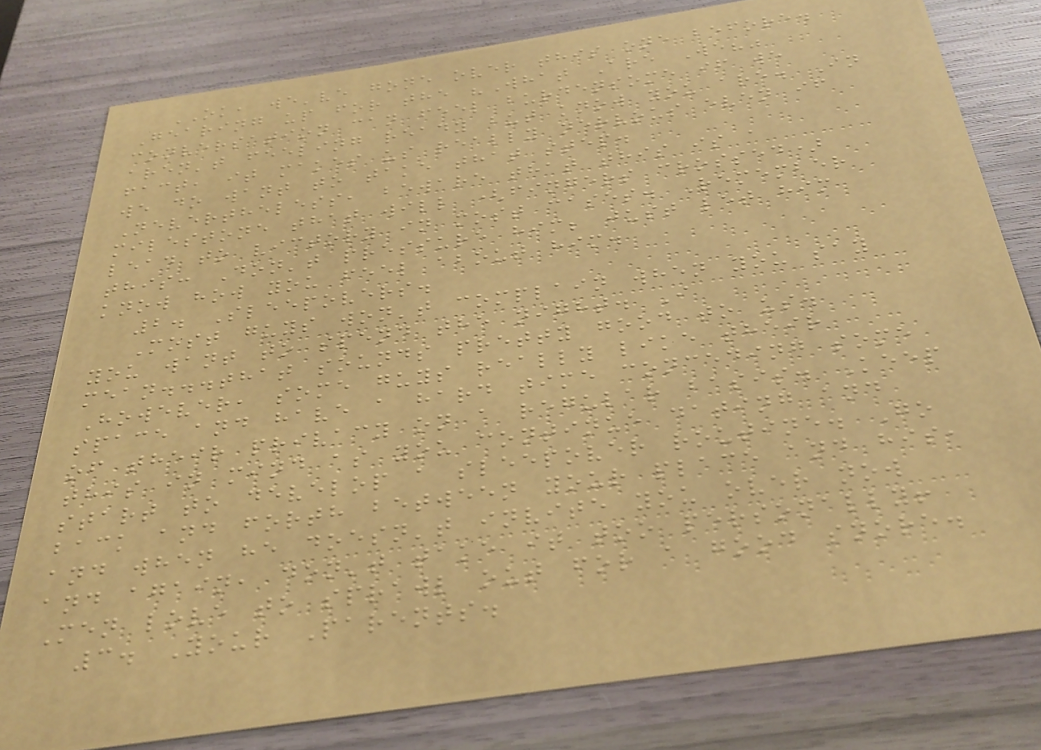OK, we've gone over this one before.
Gearing up for the "What Are We?"
conversation can feel burdensome if we
aren't feeling ready but know you are. In
fact, it makes us really nervous even if
we do want to take that step.
Nevertheless, beware that this is a
milestone that will (fingers crossed)
lead to victory in most cases. Remember
this: Don't pressure him; just let him
know how you feel about him.
2. Sleepovers.
Most guys won't complain when you say
you want to spend the night. I
mean...that sounds pretty good to us.
However, some guys really like their
space and have a hard time conceding some
of their privacy on a regular basis. Keep
this in mind as you continue dating and
start to develop a sleepover routine. Go
back and forth between your place and his,
and when he doesn't invite you over now
and again, don't take it too personally!
Men love to sprawl out for a good snore.
3. Your Parents.
